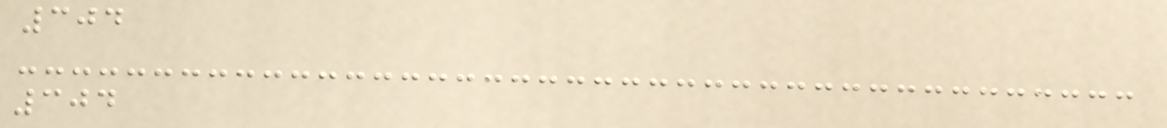304
304
